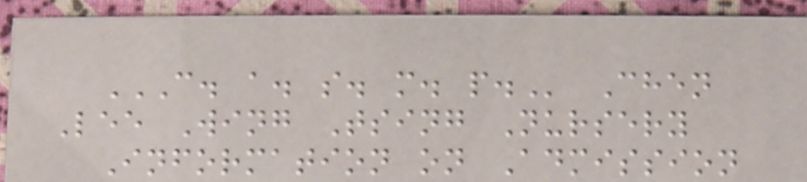C. A. S. M. P. Chen
Lee Wing Tsing Nursery
Information on Admission
